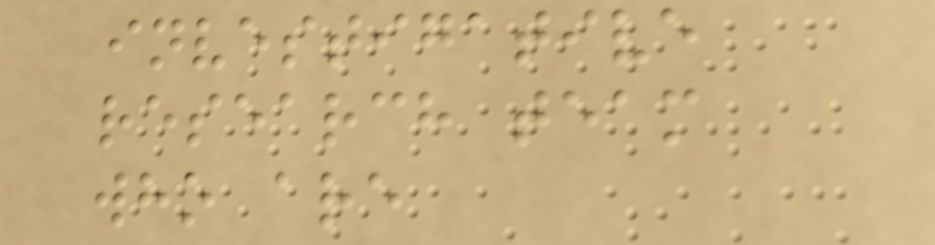investigative
research team
who are
